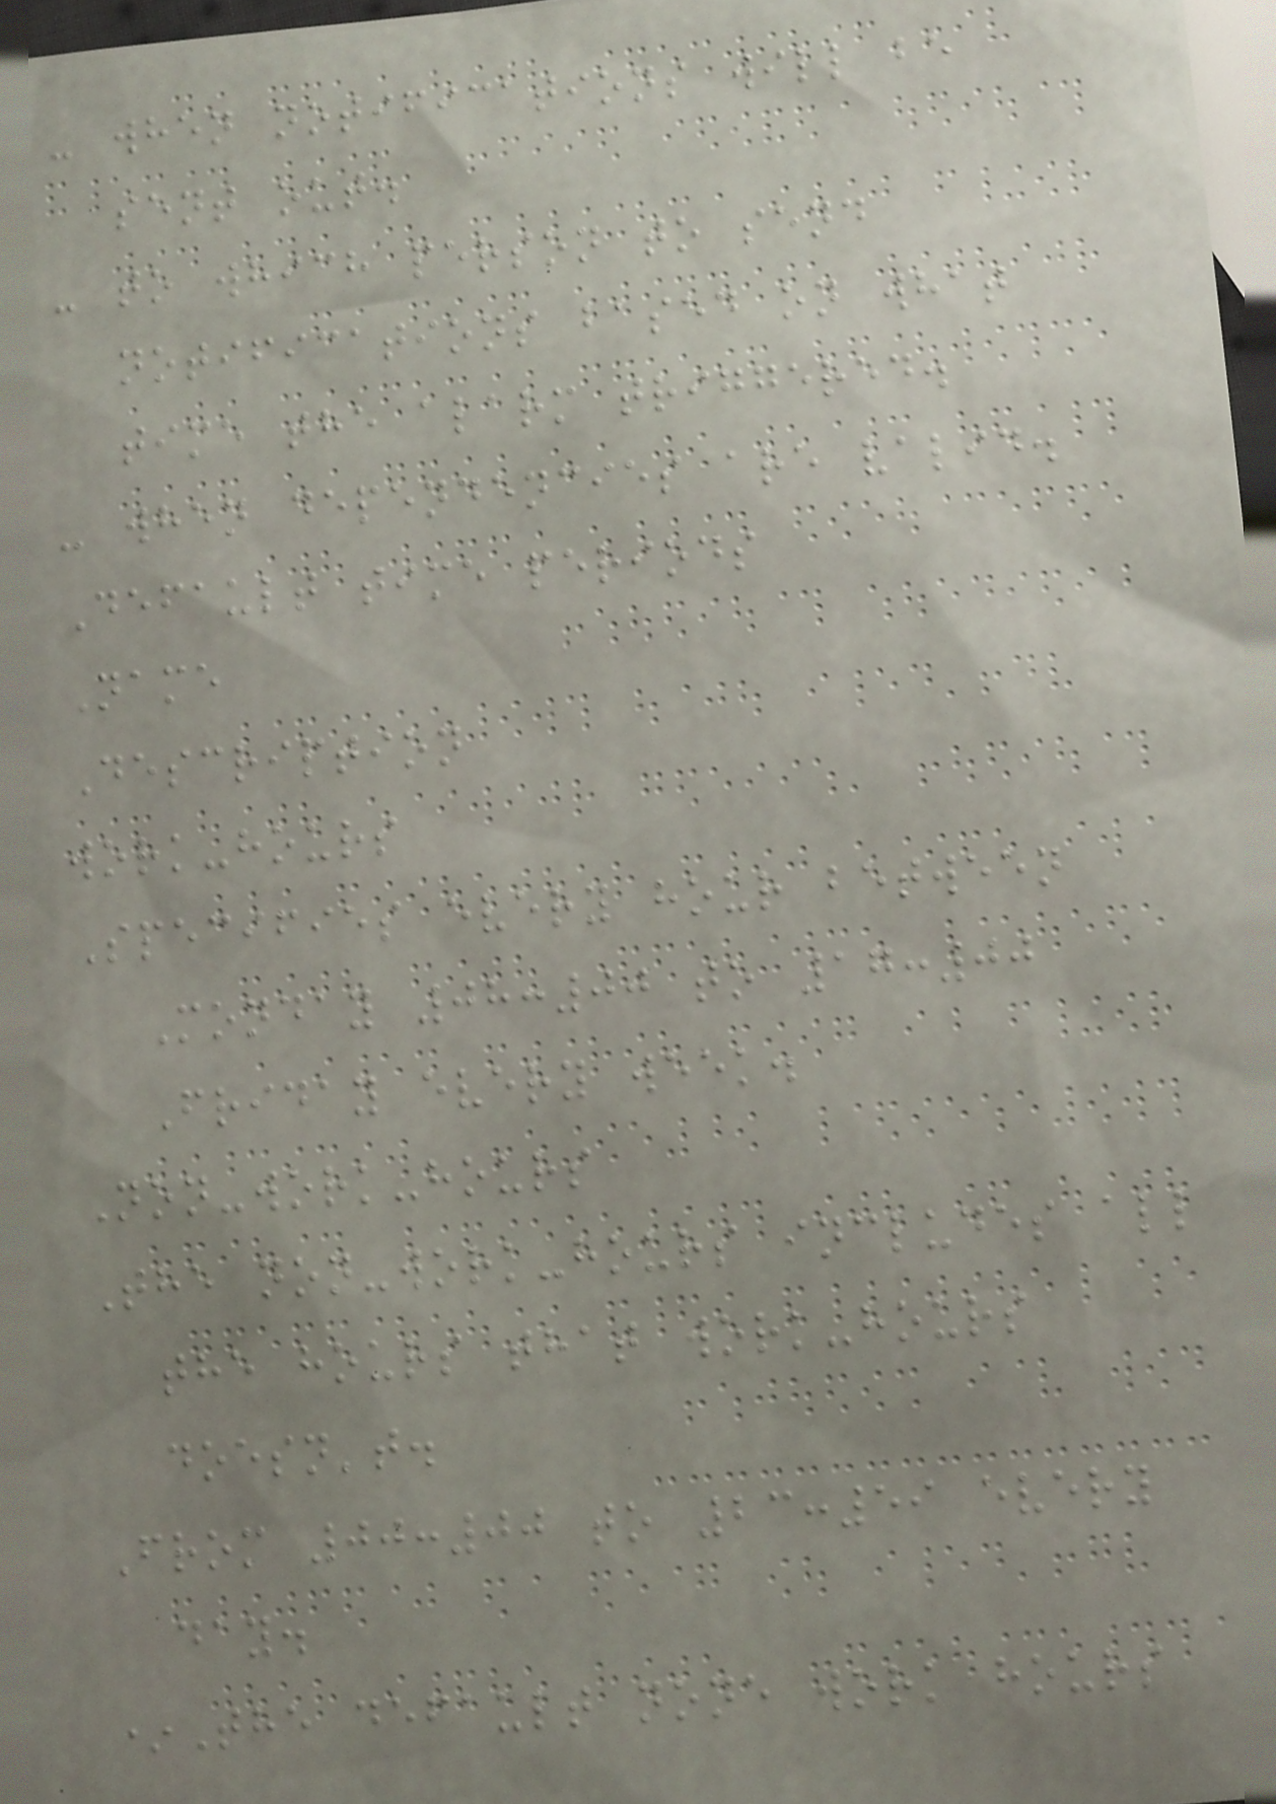- when notifications will be
sent out.
- to which person to send
notifications based on what
time the alarm triggered.
- when dependencies are valid.
Default time periods
Name
Description
work-hours
Specifies every hour between
Monday 08:00 to 17:00
Friday every week.
Non-work-hours
The non-work-hours includes all
the hours that work-hours
doesn't.
From 00:00 to 23:59 every
day.
*The default none work hours
